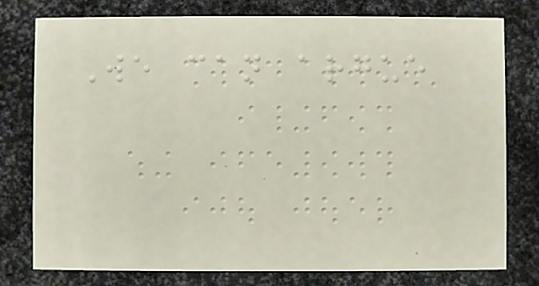We can argue
